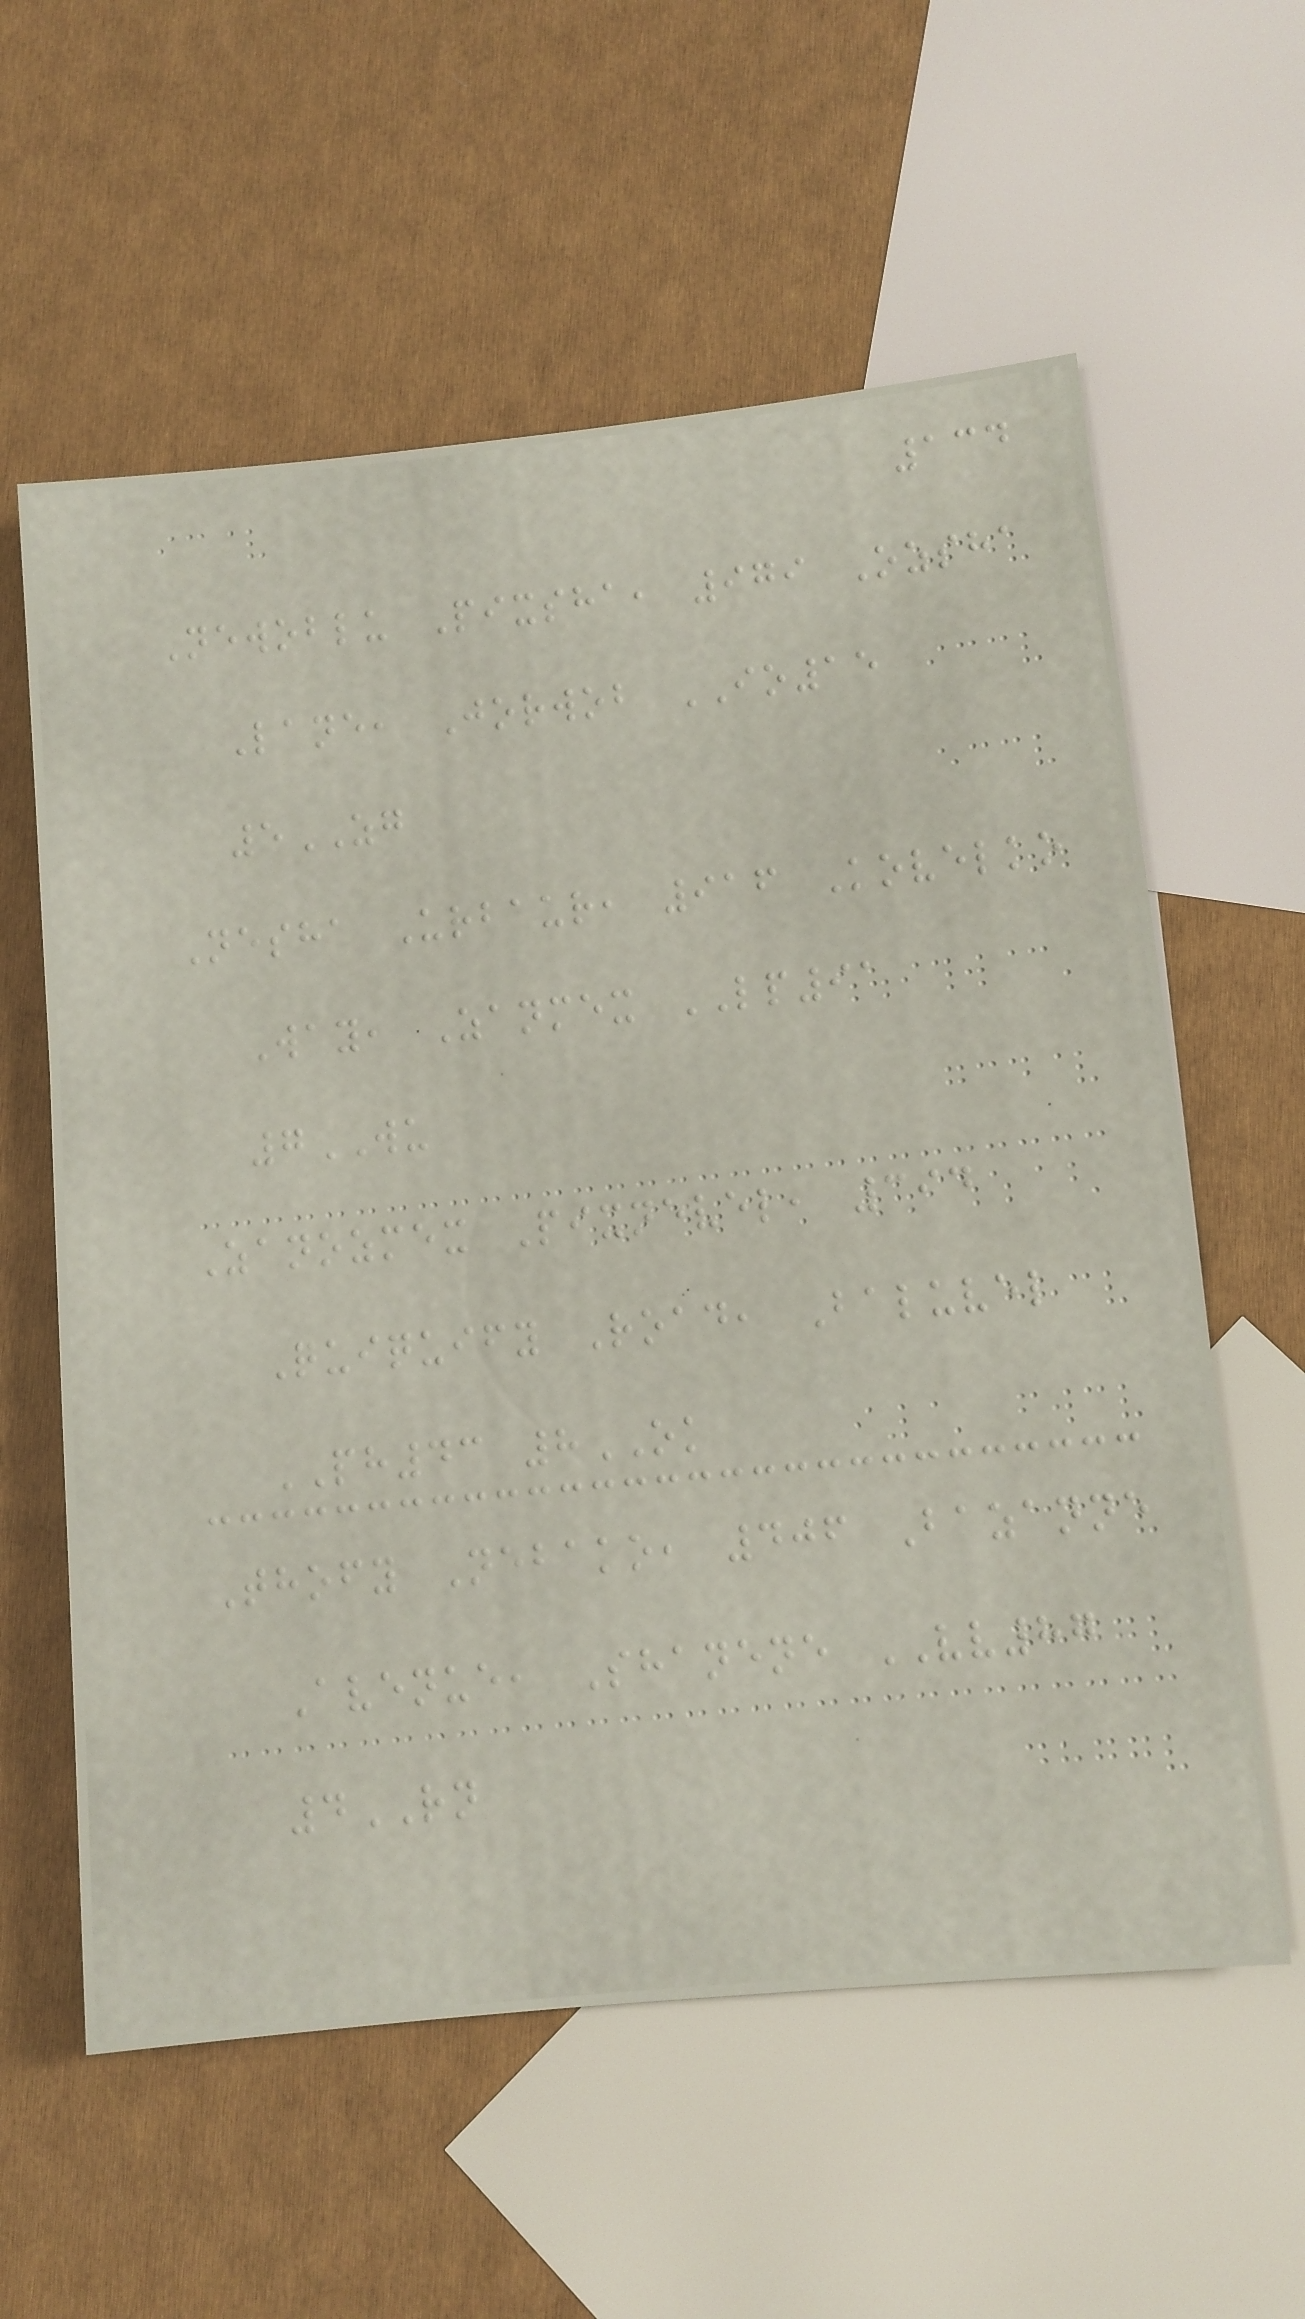134
Newoblu Pixsha, 979 Ozsha
Lane, Jorwob IO15
5ZG
Nesha Urbaur, 916 Kovelko
Way, Zanmex LP91
7WU
Zanozmex Pixnevel, 394
Quiquify Road, Baluvel
PH43 8OK
Thofy Nebako, 406 Bazanne
Avenue, Shanene VV87
4RN
